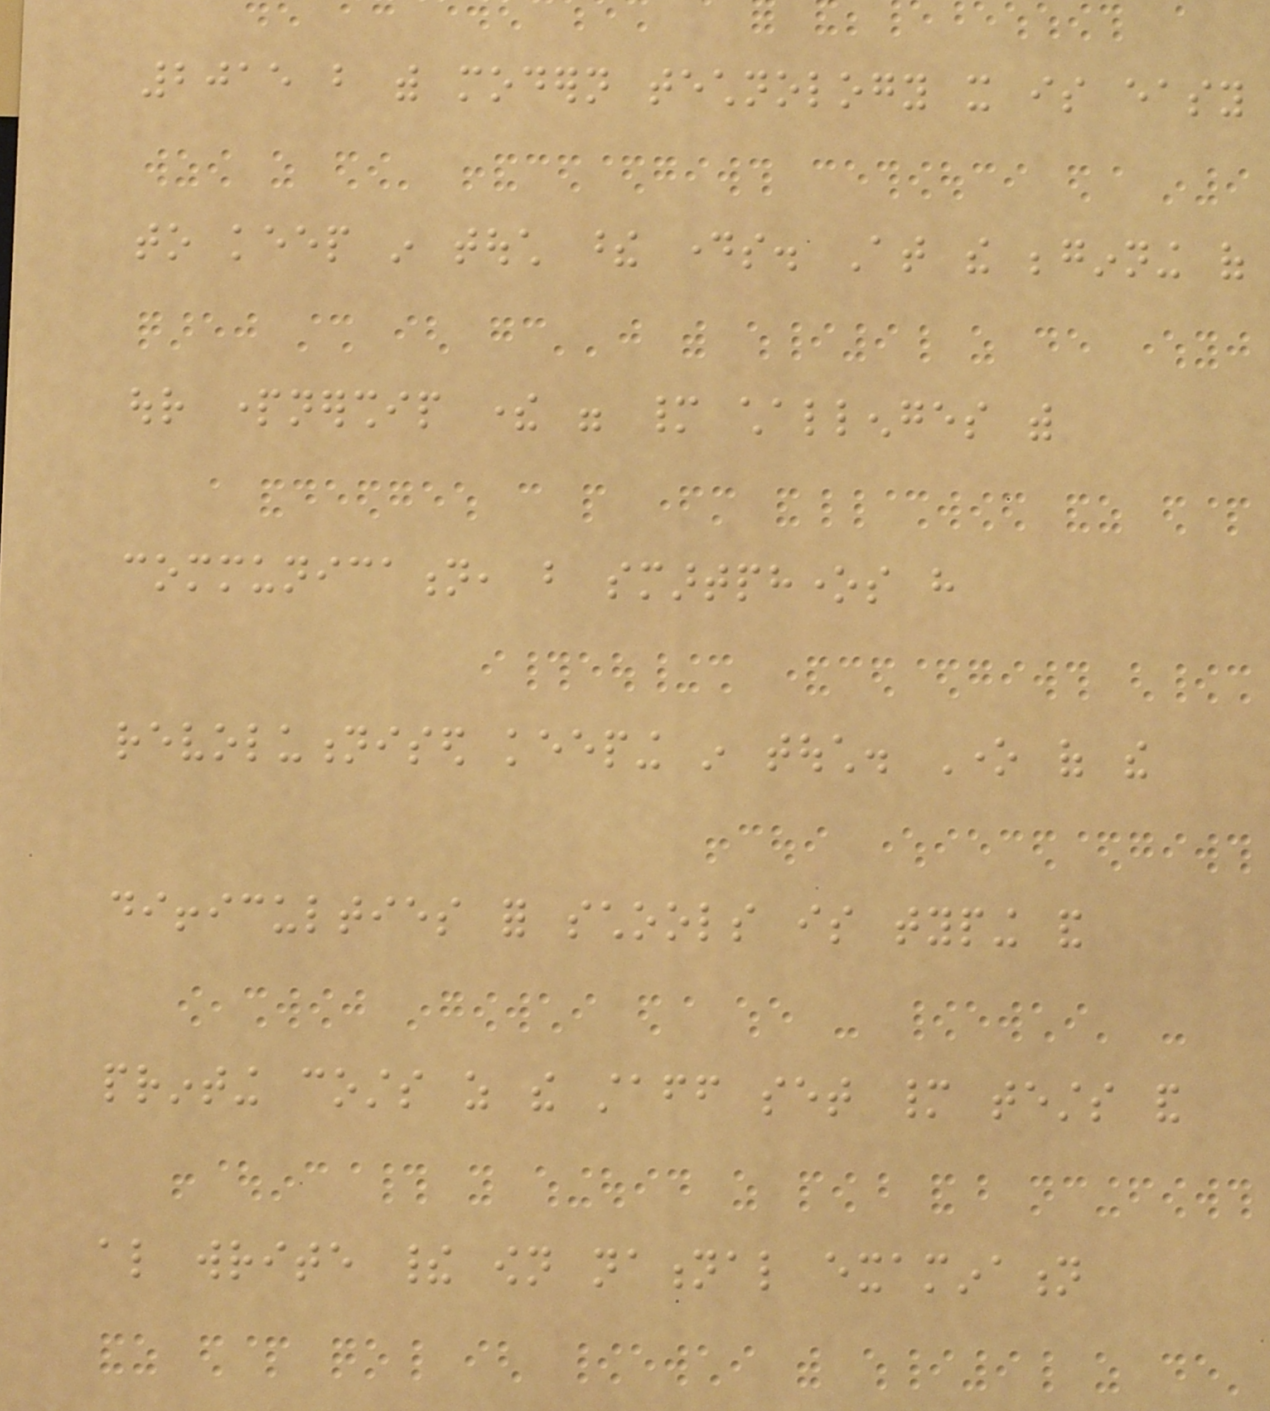2015 but with modern technology it is easy
to keep in touch these days. At the beginning of
our partnership there were many challenges with
communication, but smartphones have
revolutionised keeping in touch. One of the
difficulties for schools is typing and
printing costs as the staff set many tests and
also write their own national examination
